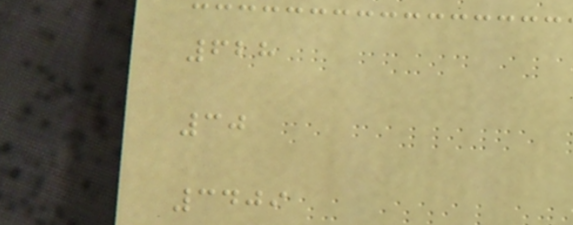628
30
3409
